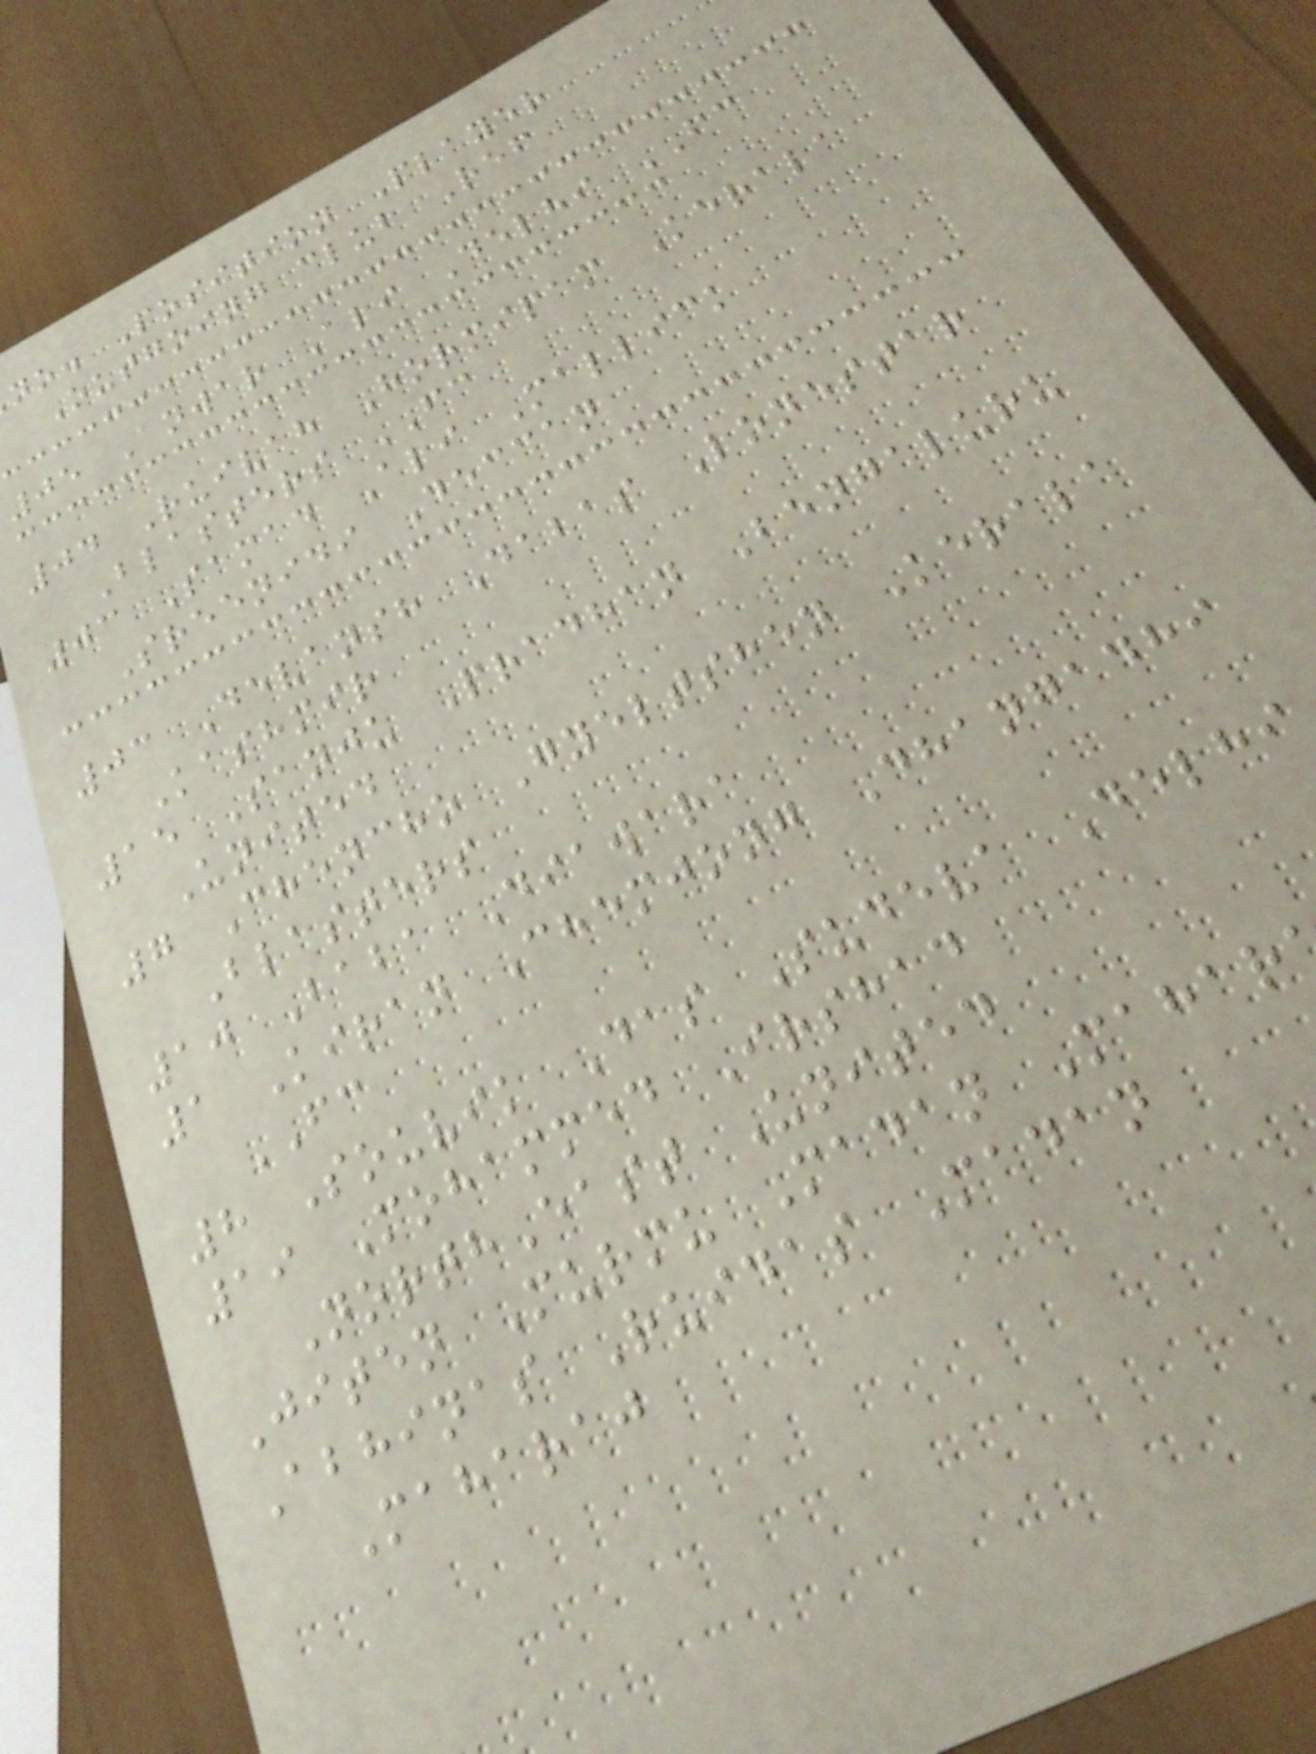no. Position Player
Outgoing club Ref
05 Anwar Ali Delhi FC
04 Ruivah Hormipam Kerala
Blasters FC
03 Samad Ali Mallick
Sreenidi Deccan
03 Devansh Dabas Lonestar
Kashmir
15 Sanju Pradhan Bengaluru
United
7 Chencho Gyeltshen Kerala
Blasters
10 Baba Diawara
1 Kiran Chemjong Dhangadhi
FC
8 Souvik Das Sudeva Delhi
19 Mohammed Irshad
NorthEast United
Jiten Murmu Madan Mahar
Abhinas Ruidas Madan
Maharaj
